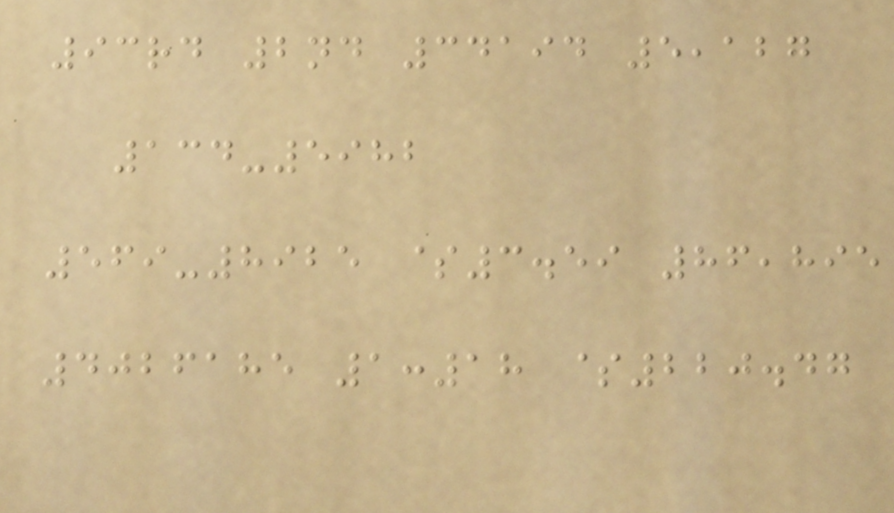93rd 2nd 34194 5,127
134-5982
569-8925 $3.59 86,895
4026185 1:18 $220.47
